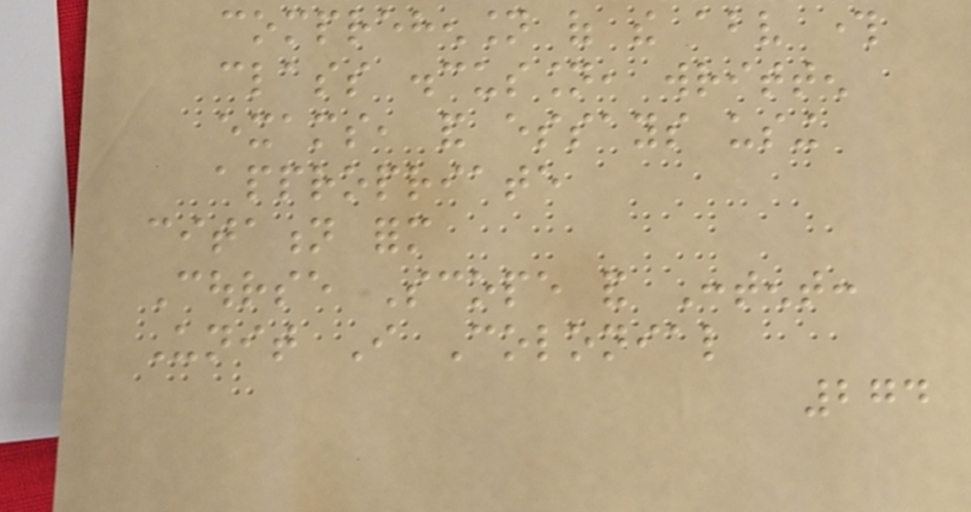comprehension of the above through
class discussion, written
exams, and essays using
appropriate
citation form
Course Scope and Content:
Unit I Colonial
274
